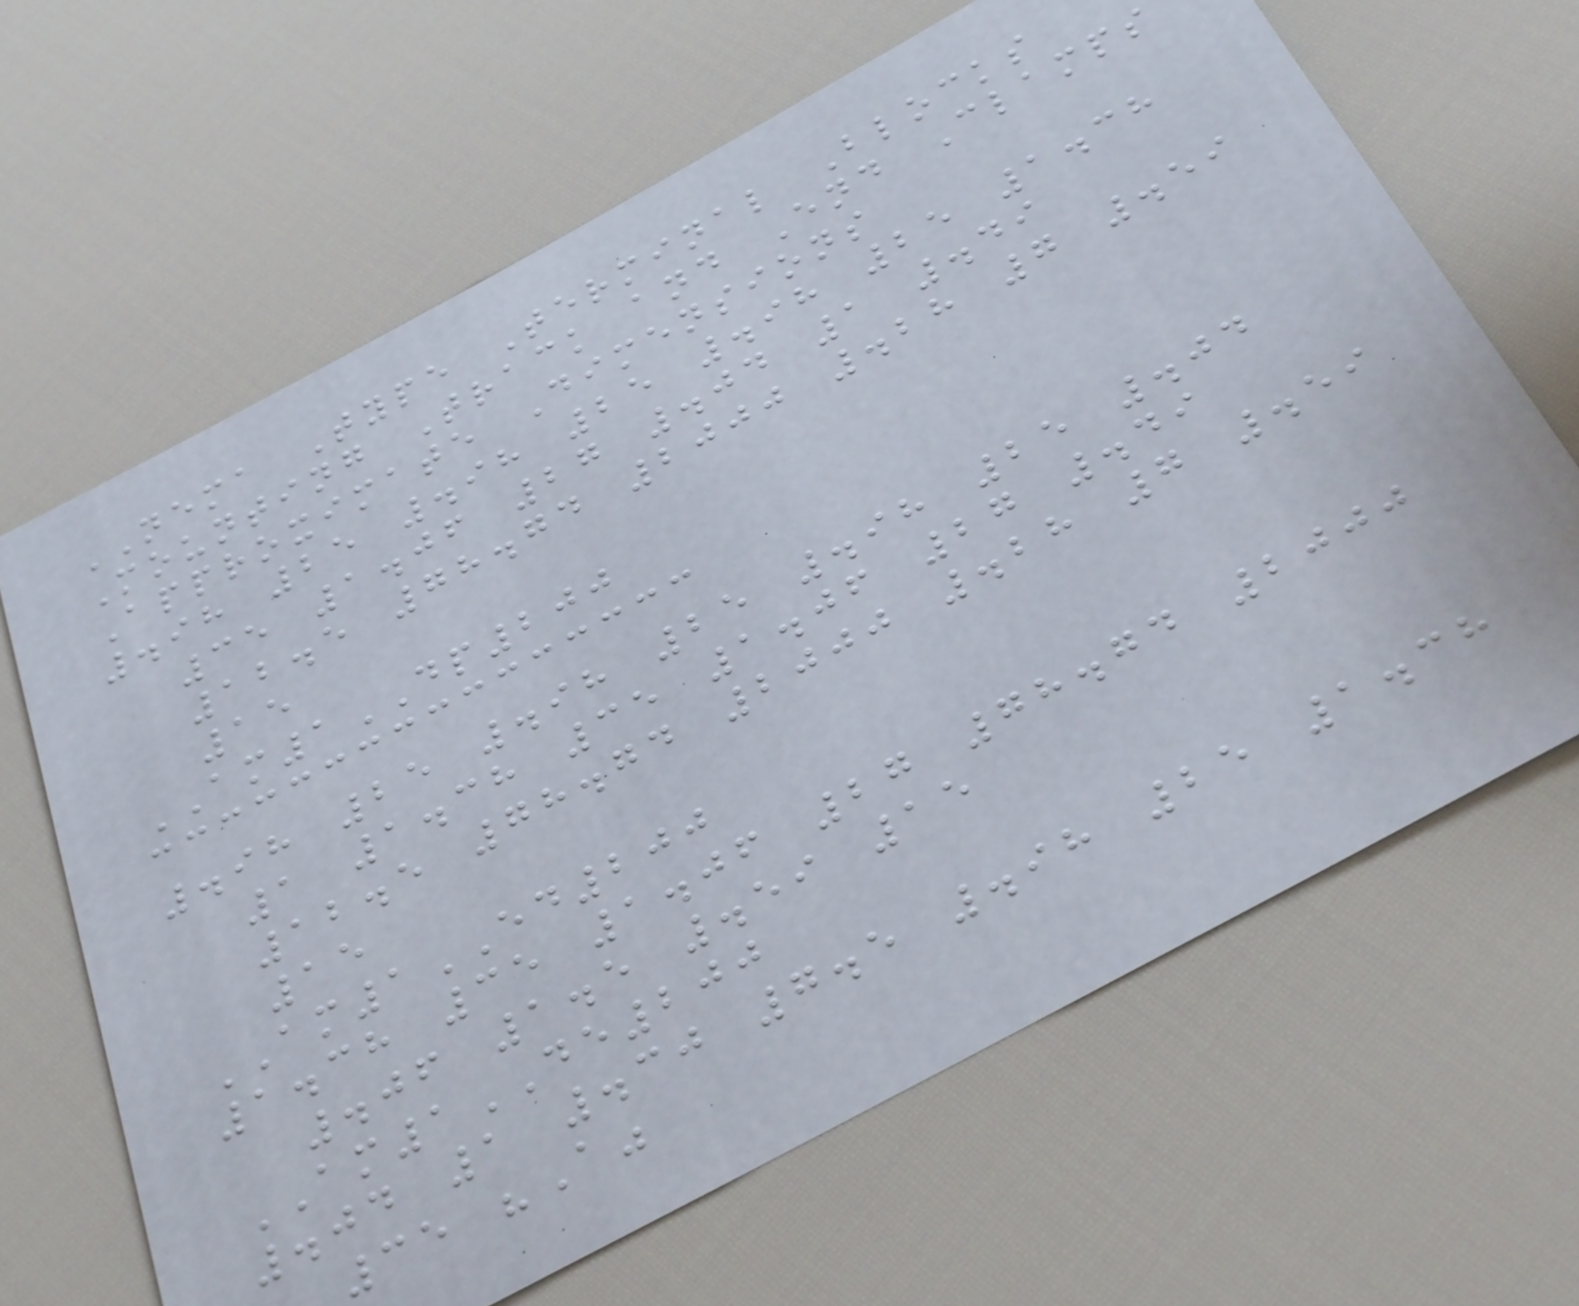NEMA Type Terminal Blocks
Mounting Track and End Clamps
Approximate Dimensions
.98 25 .98 25 .98 25 1.38
35 1.06 27 .04 1 .49
12.5 78.74 2000 .28 7 .59
15
AM1DP200
.98 25 .98 25 .98 25 .04
1 1.38 35 1.06 27 .49
12.5 78.74 2000 .28 7 .59
15
AM1ED200
1.38 35 1.06 27 78.74 2000
.06 1.5 .59 15
AM1DE200
.04 1 .30 7.5 .98 25 1.38
35 "A"
